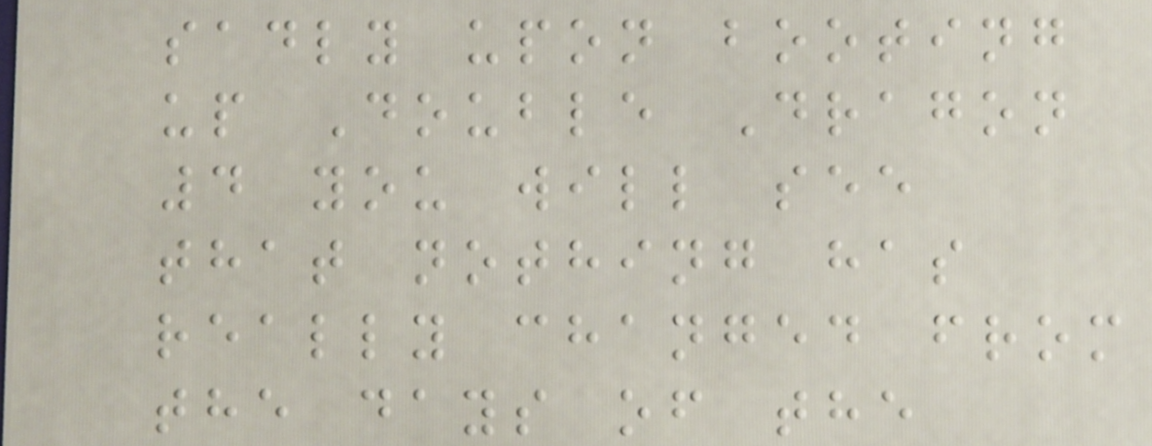sadly upon booting
up Double Dragon
4 you will see
that nothing has
really changed from
the days of the
